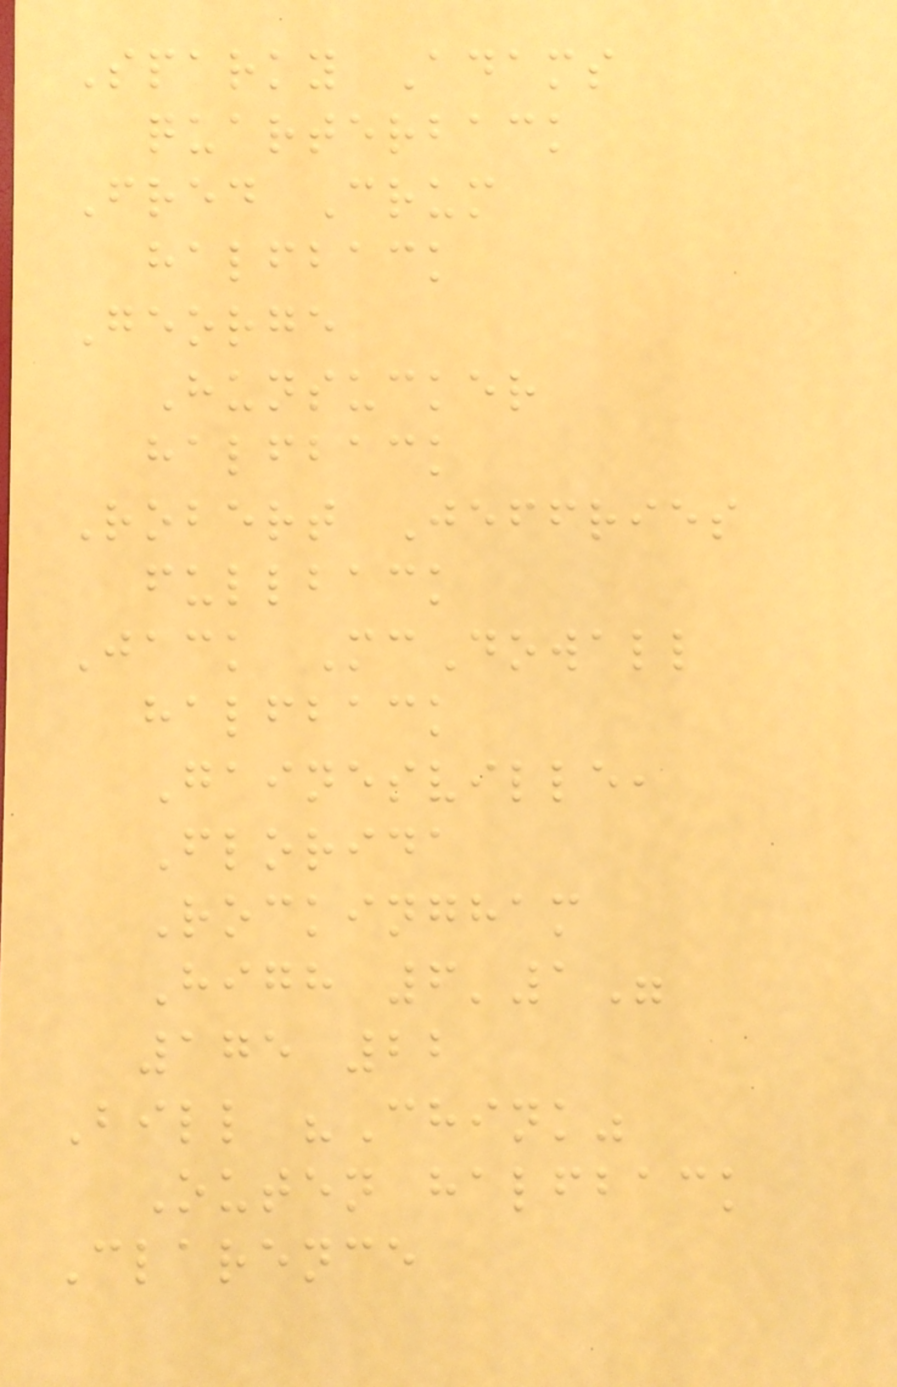Sparky Adams
quarterback
Fred Crum
halfback
George
Hunsucker
halfback
Robert Jeffries
fullback
Jack McDowall
halfback
Gainesville,
Florida
Rockingham
High 6'1"
175 22
Bill "Chink"
Outen halfback
Clarence
